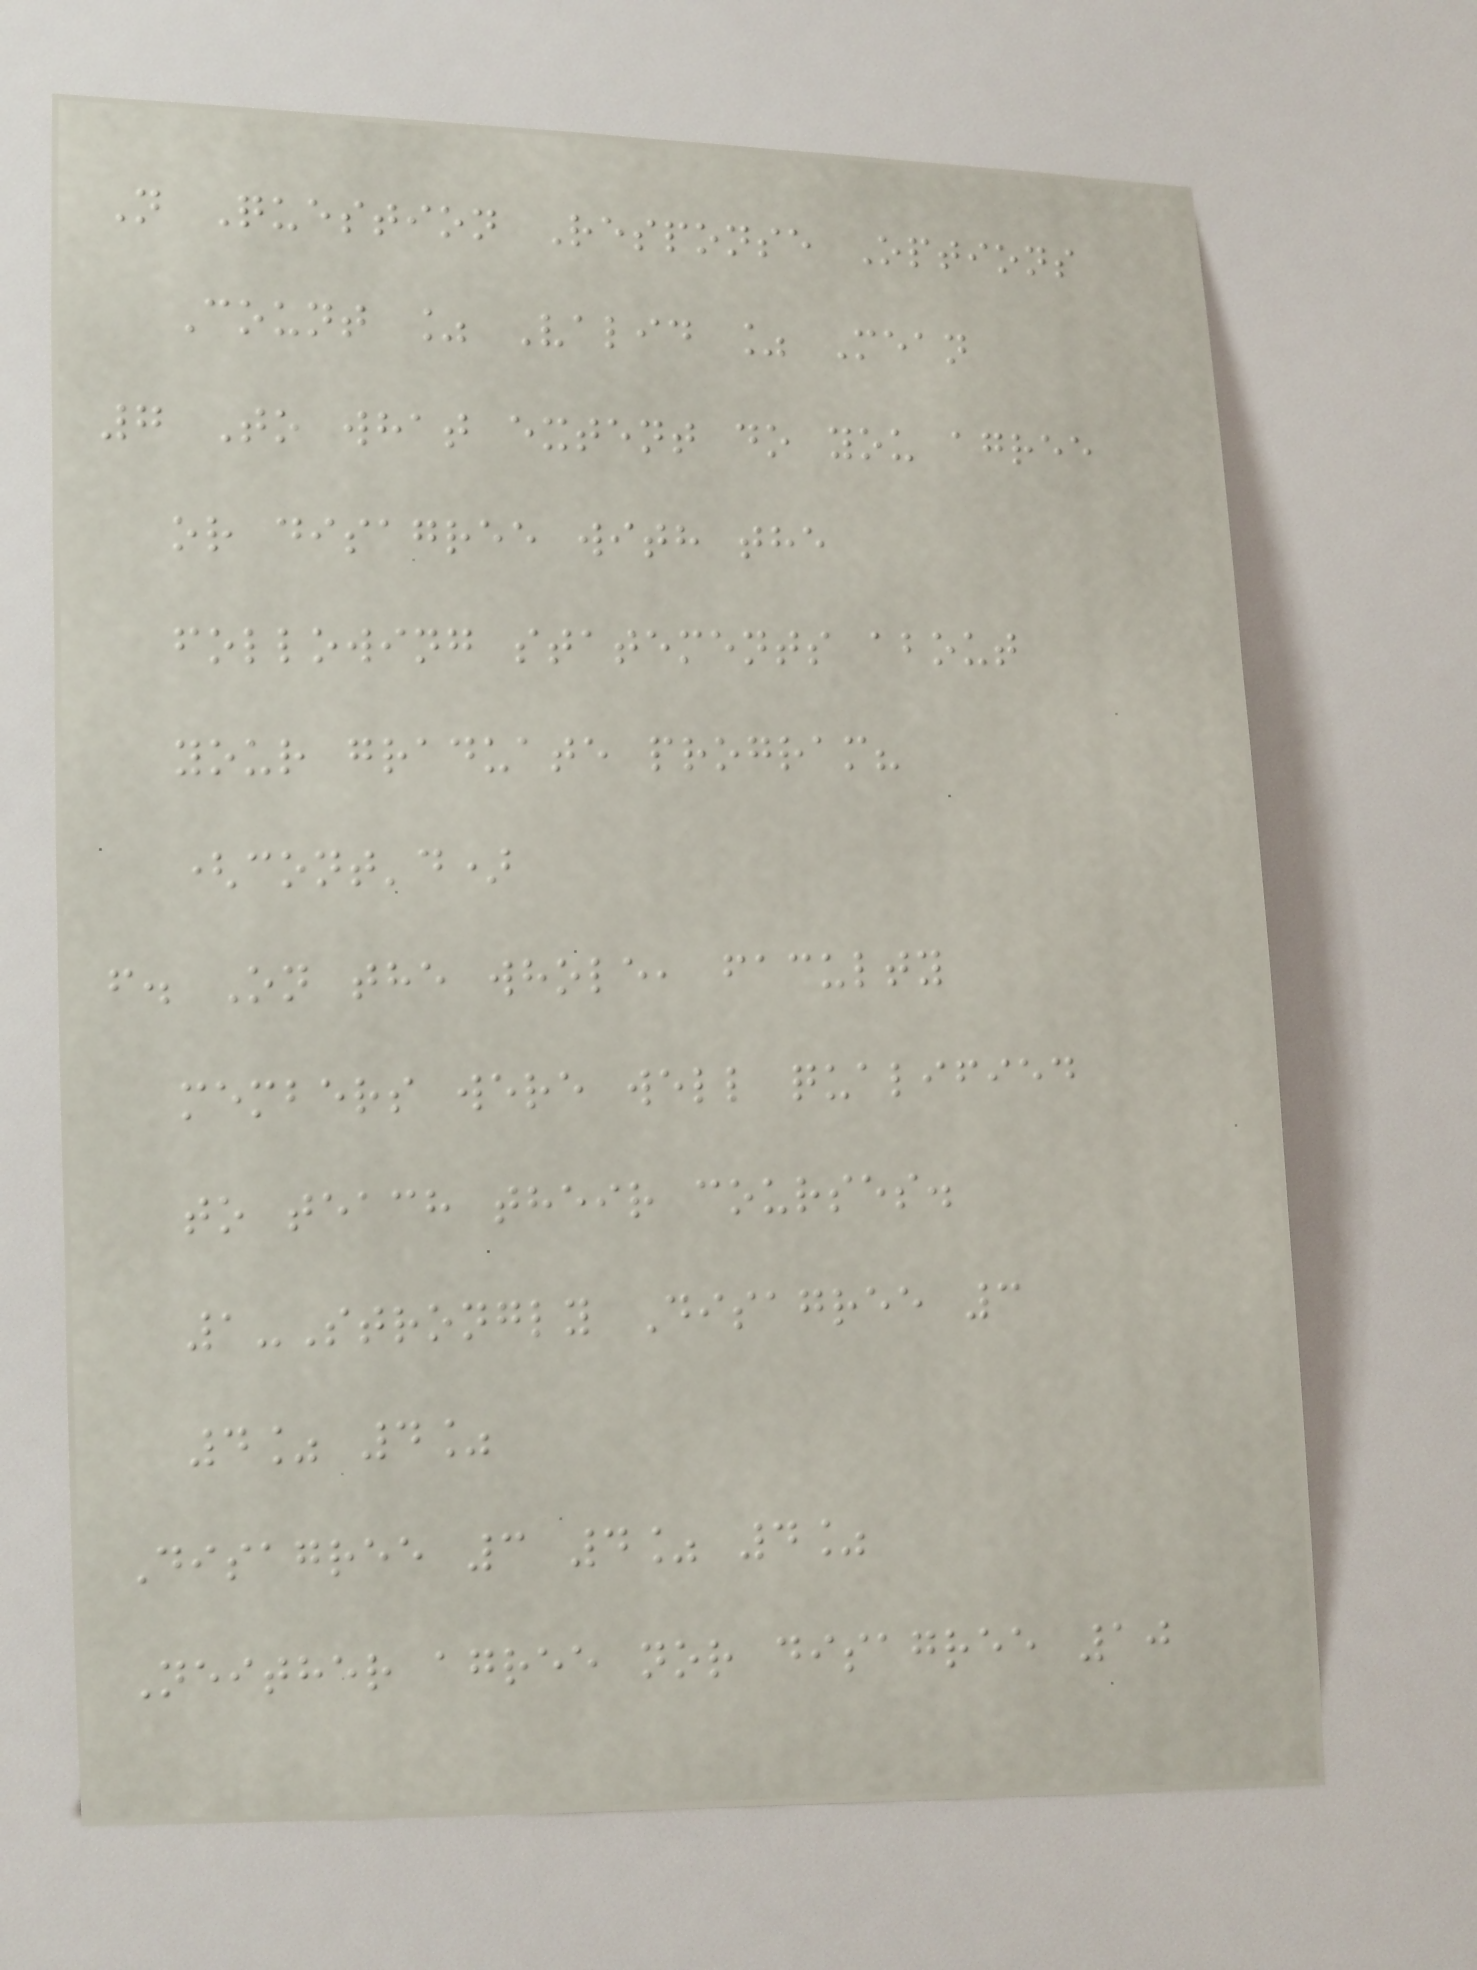N Question Response Options
Count % Valid % Mean
7 To what extent do you agree
or disagree with the
following statements about
your graduate program?
(cont'd)
f. On the whole, faculty
members were well qualified
to teach their courses.
1-Strongly Disagree 3
4% 4%
Disagree 3 4% 4%
Neither agree nor disagree 10
